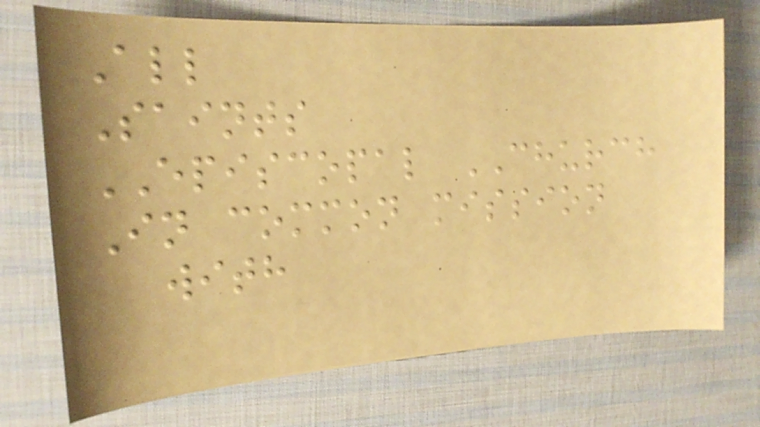All
Saints
EPISCOPAL CHURCH
In common mission
with
